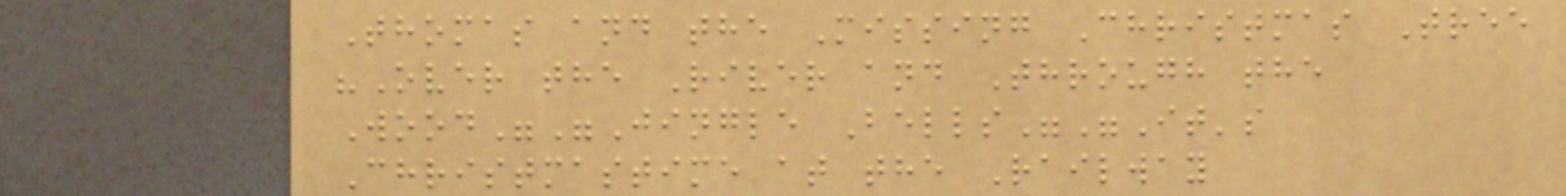Thomas and the Missing Christmas Tree
"Over the River and Through the
Wood""Jingle Bells""It's
Christmastime at the Railway
